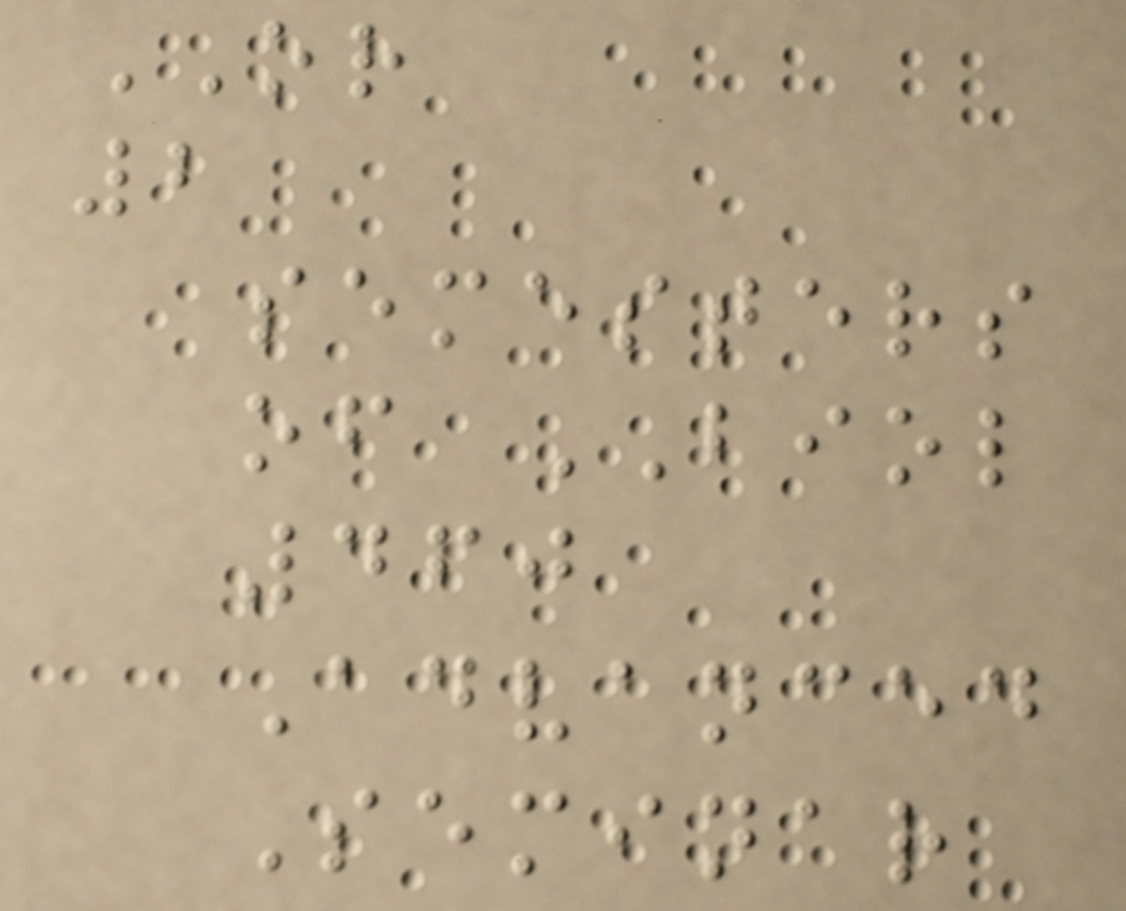OR
2
semesters
of BIOL
460
Advanced
Seminar
